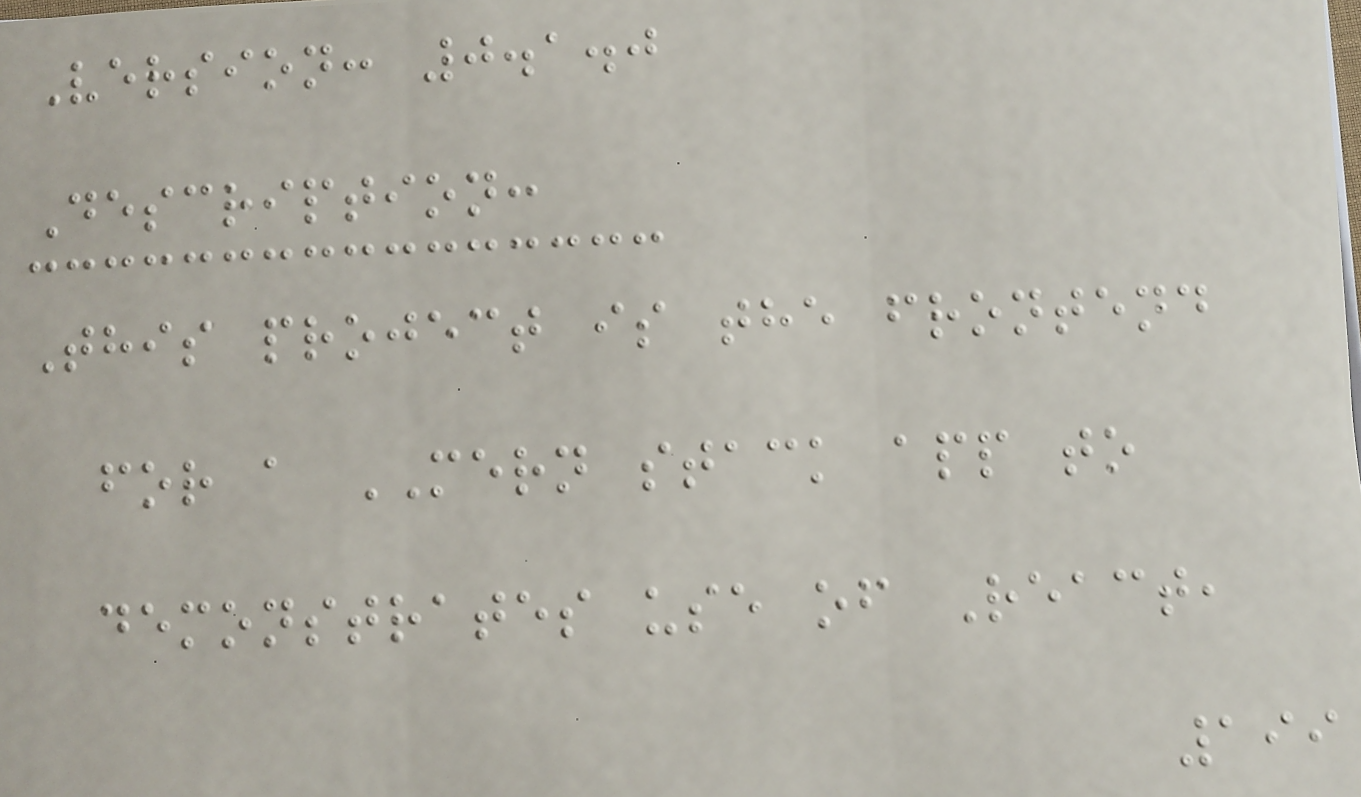Version: 0.1.0
Description:
This project is the frontend
for a MERN stack app to
demonstrates use of React,
199
